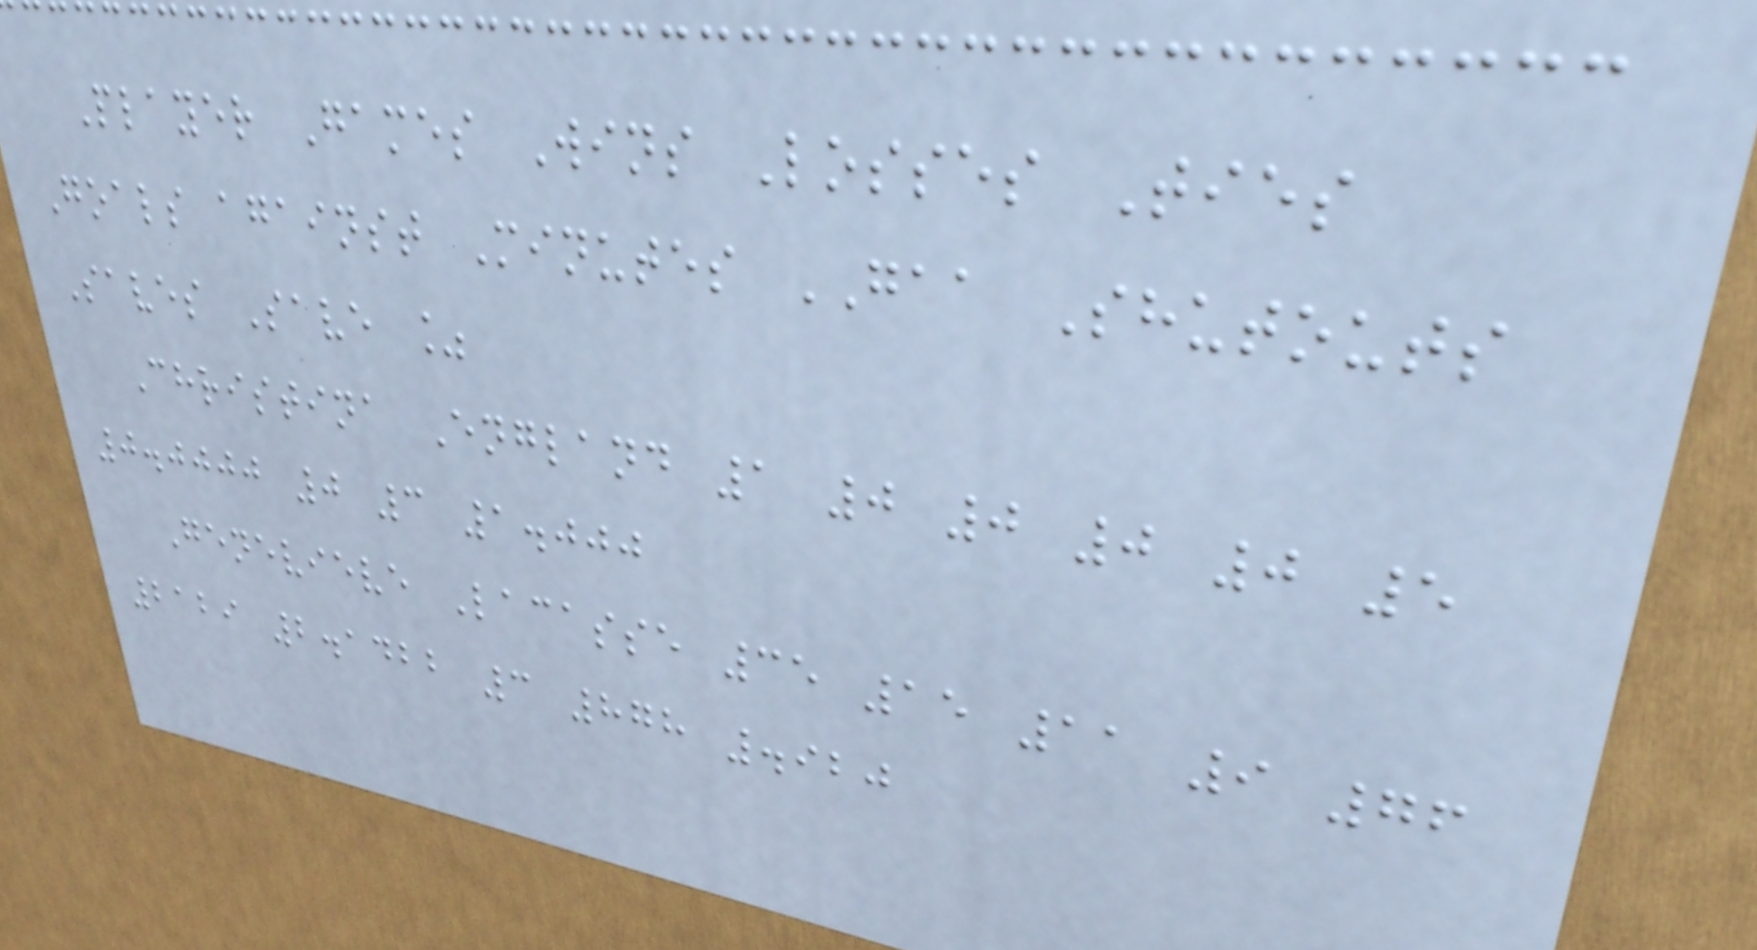Player Games Wins Losses Ties
Goals against Minutes GAA Shutouts
Saves Save %
Christina England 1 0 0 0 0 5
0.0000 0 3 1.000
Genevieve Lacasse 35 15 11 9 76
2129 2.1422 3 878 .920
